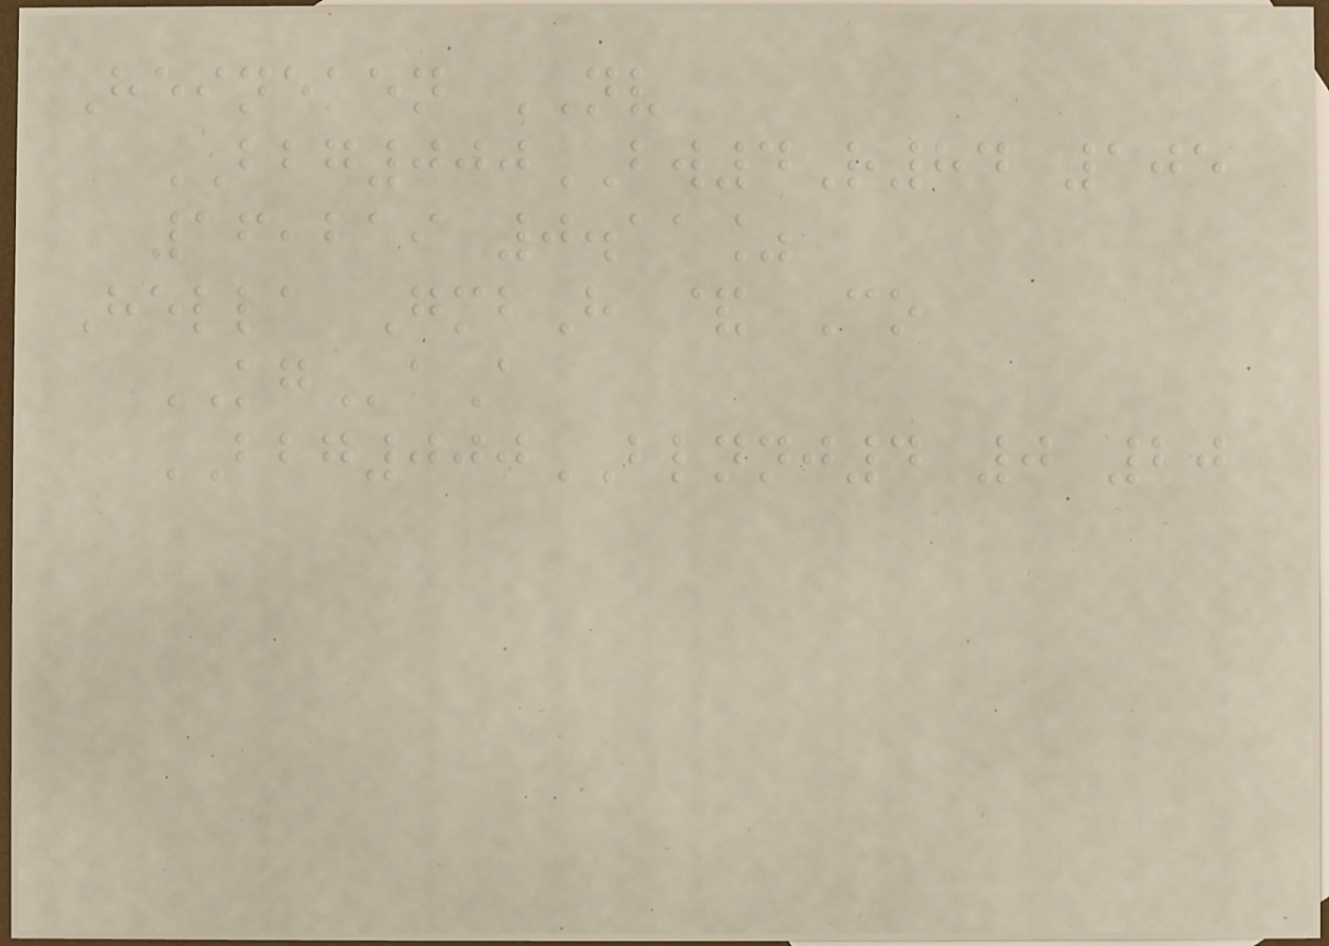Heineken NV
BBG000BW4R84 105
16,219 0.11%
Hella GmbH & Co
KGaA
BBG000BLNNJ4 0 20
